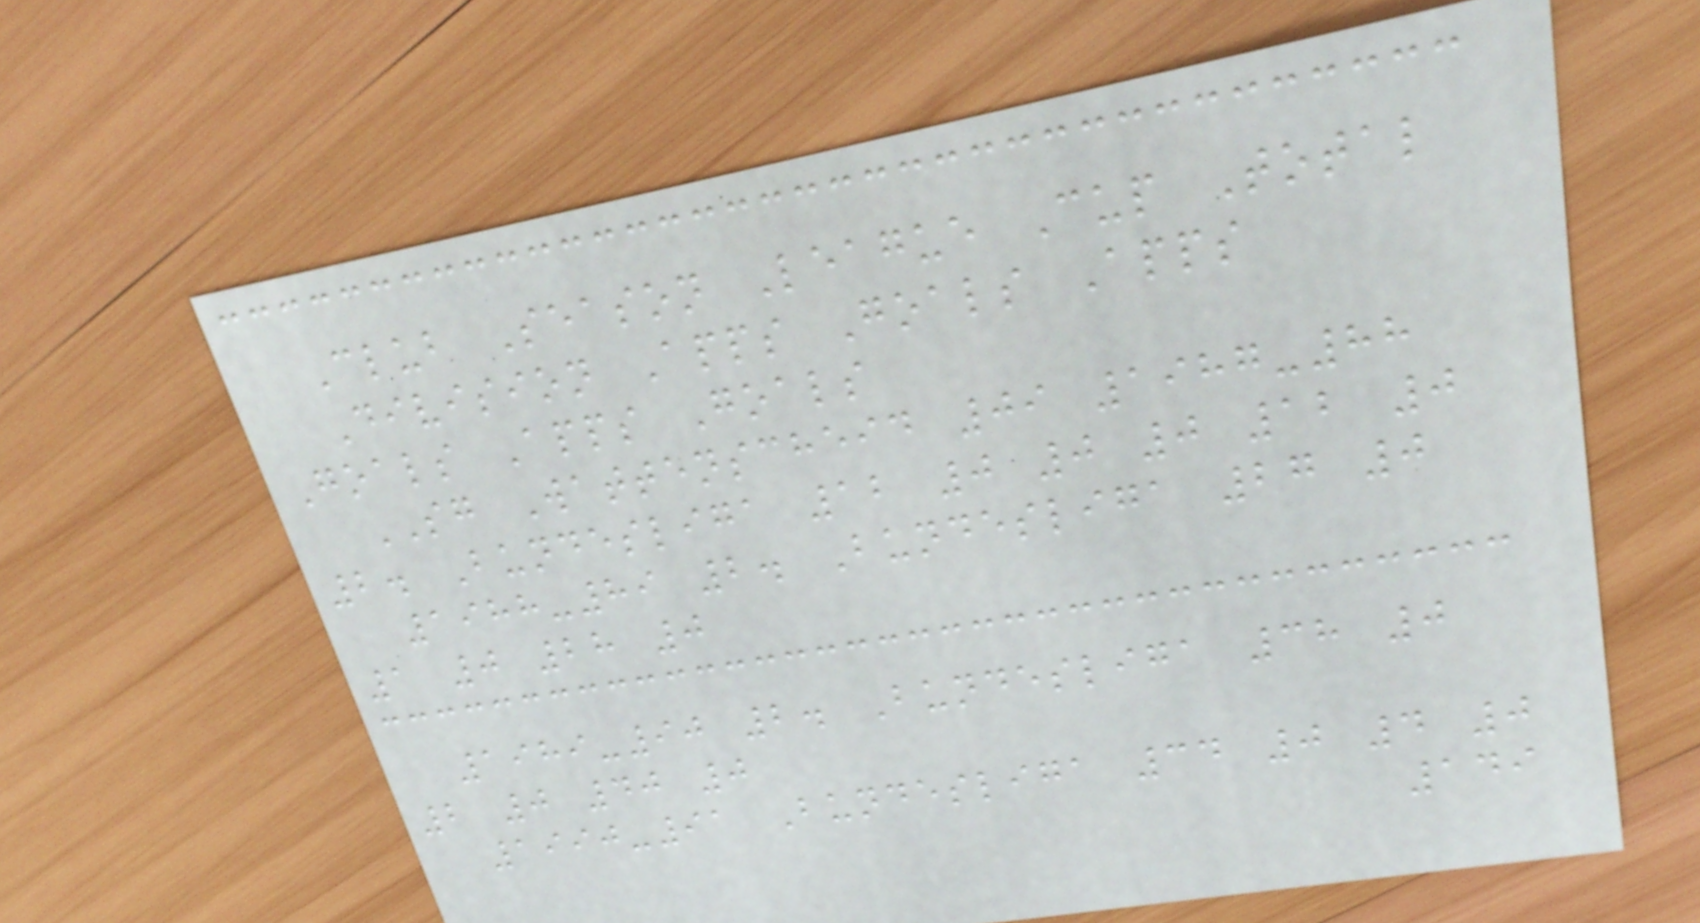Club Season League Cup Total
Division Apps Goals Apps
Goals Apps Goals
SG Wattenscheid 09 1987-88
2. Bundesliga 12 0 0 0 12 0
1988-89 2. Bundesliga 27 0
1 0 28 0
1989-90 2. Bundesliga 38 0
2 0 40 0
1990-91 Bundesliga 34 0 4 0
149
